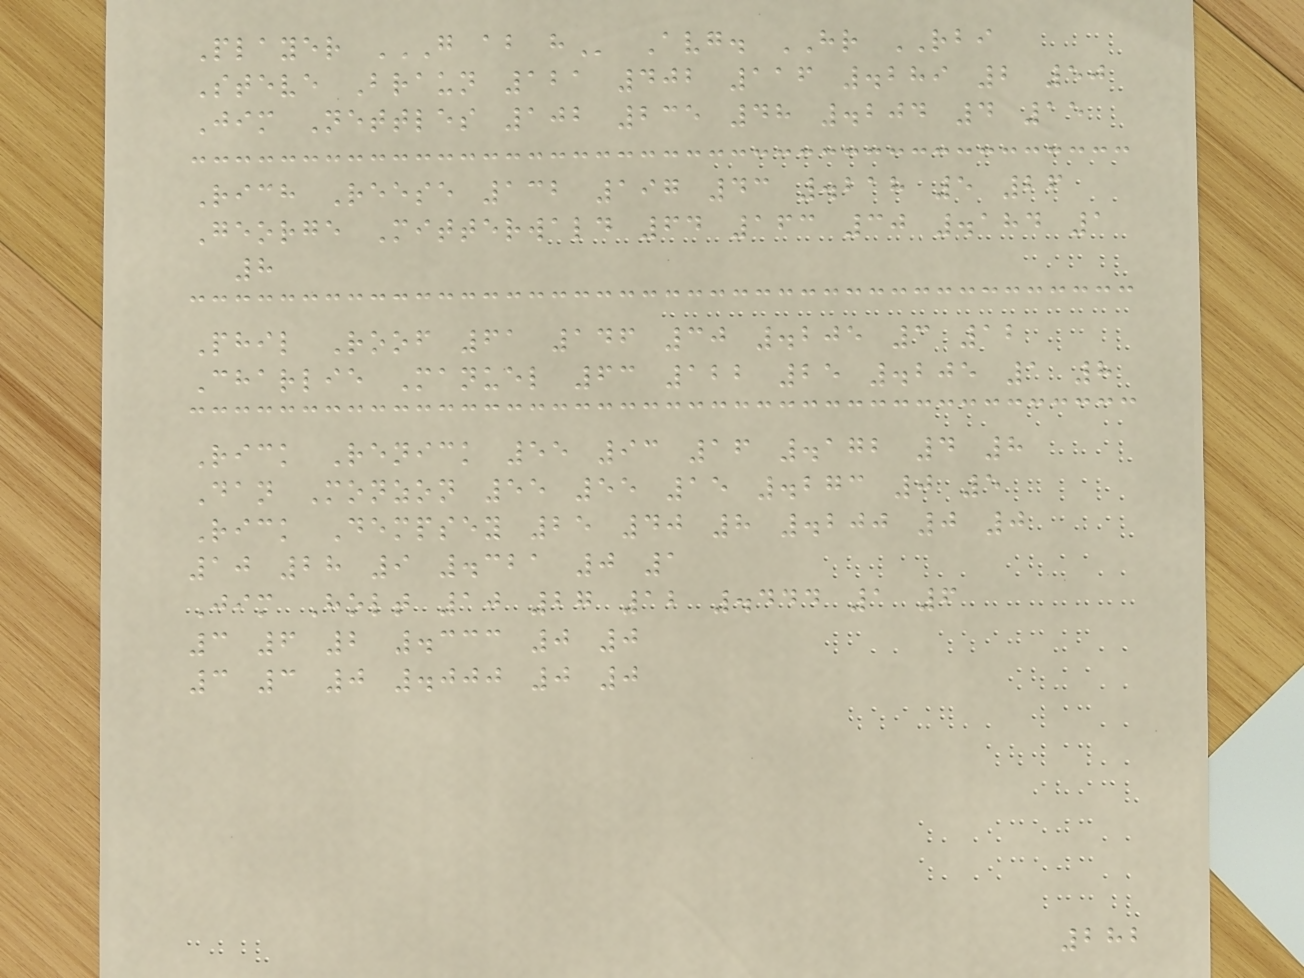Player G AB H Avg. HR RBI
Steve Braun 121 402 116 .289 2 50
Jim Nettles 102 235 48 .204 4 15
Rich Reese 132 197 43 .218 5 26
George Mitterwald 64 163 30 .184 1
8
Phil Roof 61 146 30 .205 3 12
Charlie Manuel 63 122 25 .205 1 8
Rick Renick 55 93 16 .172 4 8
Dan Monzon 55 55 15 .273 0 5
Rick Dempsey 25 40 8 .200 0 0
10 28 9 .321 0 1
Jim Holt 10 27 12 .444 1 6
3 6 2 .333 0 0
3 3 0 .000 0 0
282
